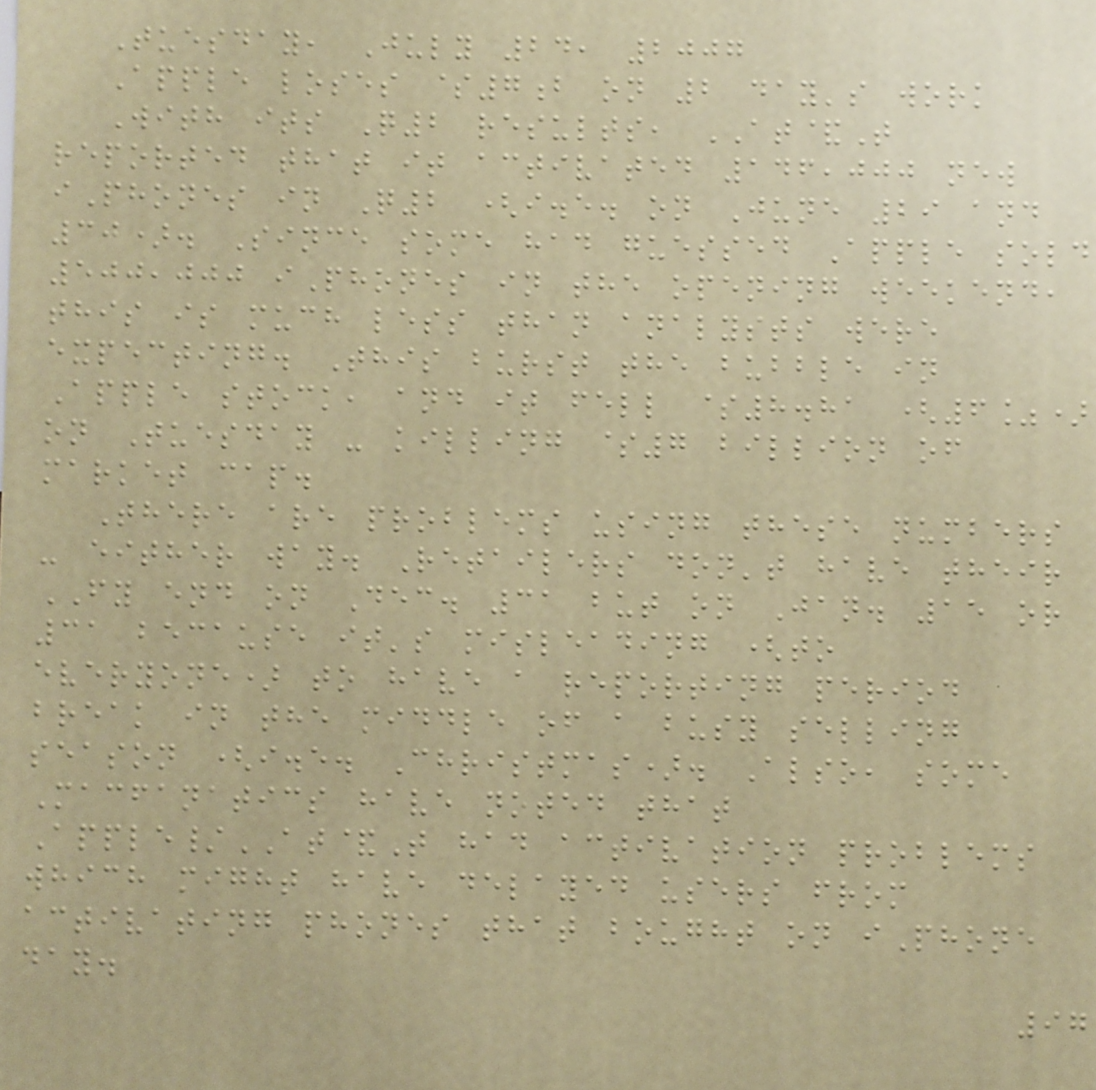Tuesday, July 24, 2007
Apple loses $7b on 2 day's work
With its Q2 results, AT&T
reported that it activated 146,000 new
iPhones in Q2 (i.e. on June 29 and
30). Since some had guessed Apple sold
500,000 iPhones in the opening weekend,
this is much less than analysts were
expecting. This burst the bubble in
Apple stock, and it fell $8.81 (6%)
on Tuesday - killing $7 billion of
market cap.
There are problems using these numbers
- either way. Retailers don't have their
FY end on Dec. 31 but on Jan. 15 or
31 because it's misleading (to
everyone) to have a reporting period
break in the middle of a busy selling
season (i.e. Christmas). Also, some
Macfanatics have noted that
Apple/AT&T had activation problems
which might have delayed users from
activating phones that bought on iPhone
day.
97
